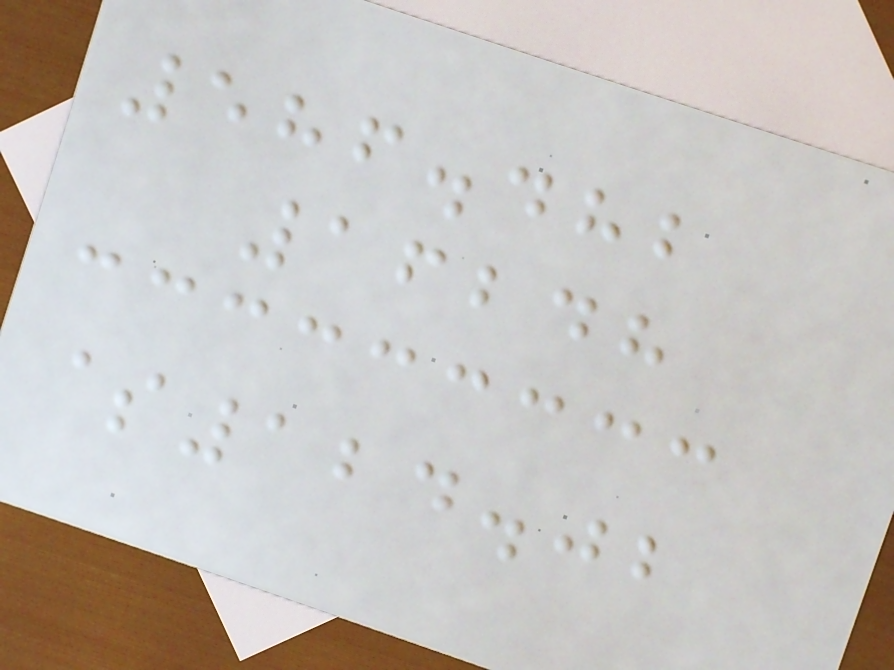586.482
16248
$124.02
